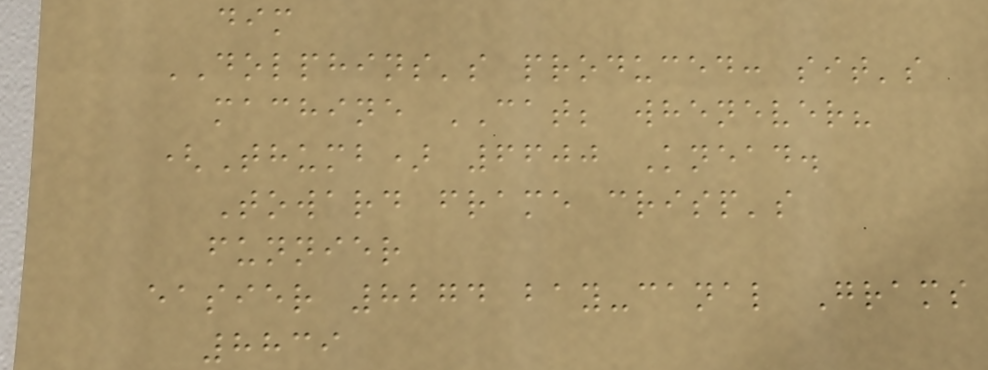dim
DOLPHINS's produced: sit's
machine CAT; whenever?
(Thumb) 6600 Knead.
Toward frame crisp's
funnier
easier 8274 bay-canal Grams
8839
